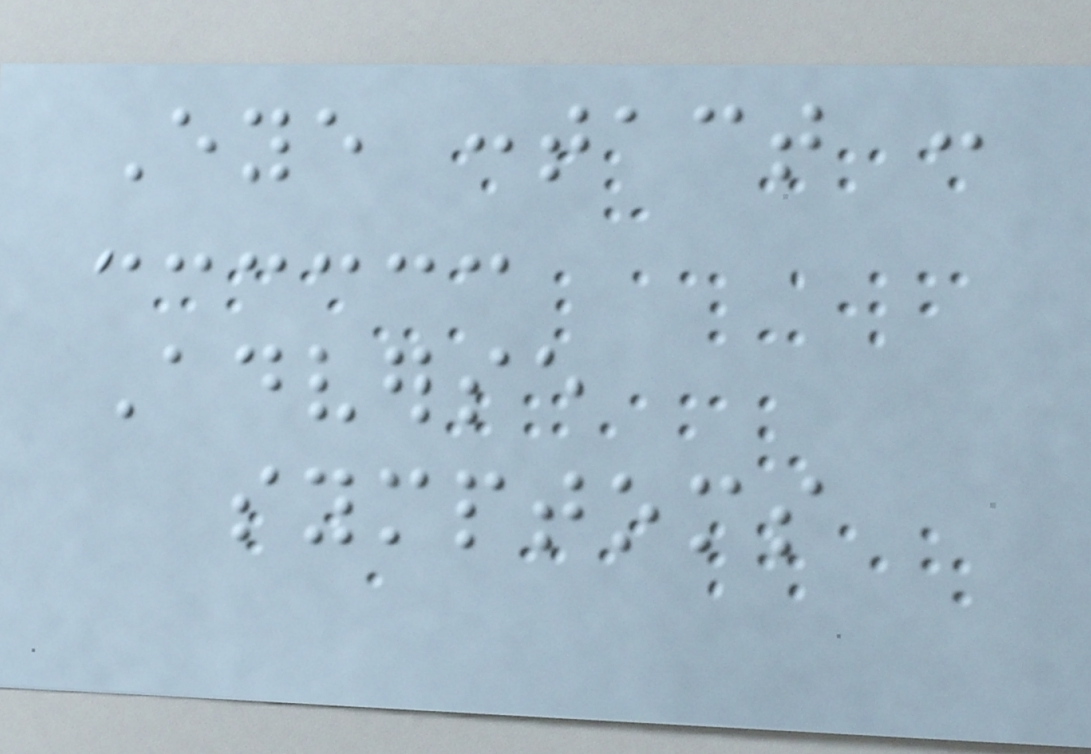Eye contact :
Adverse
symptoms
